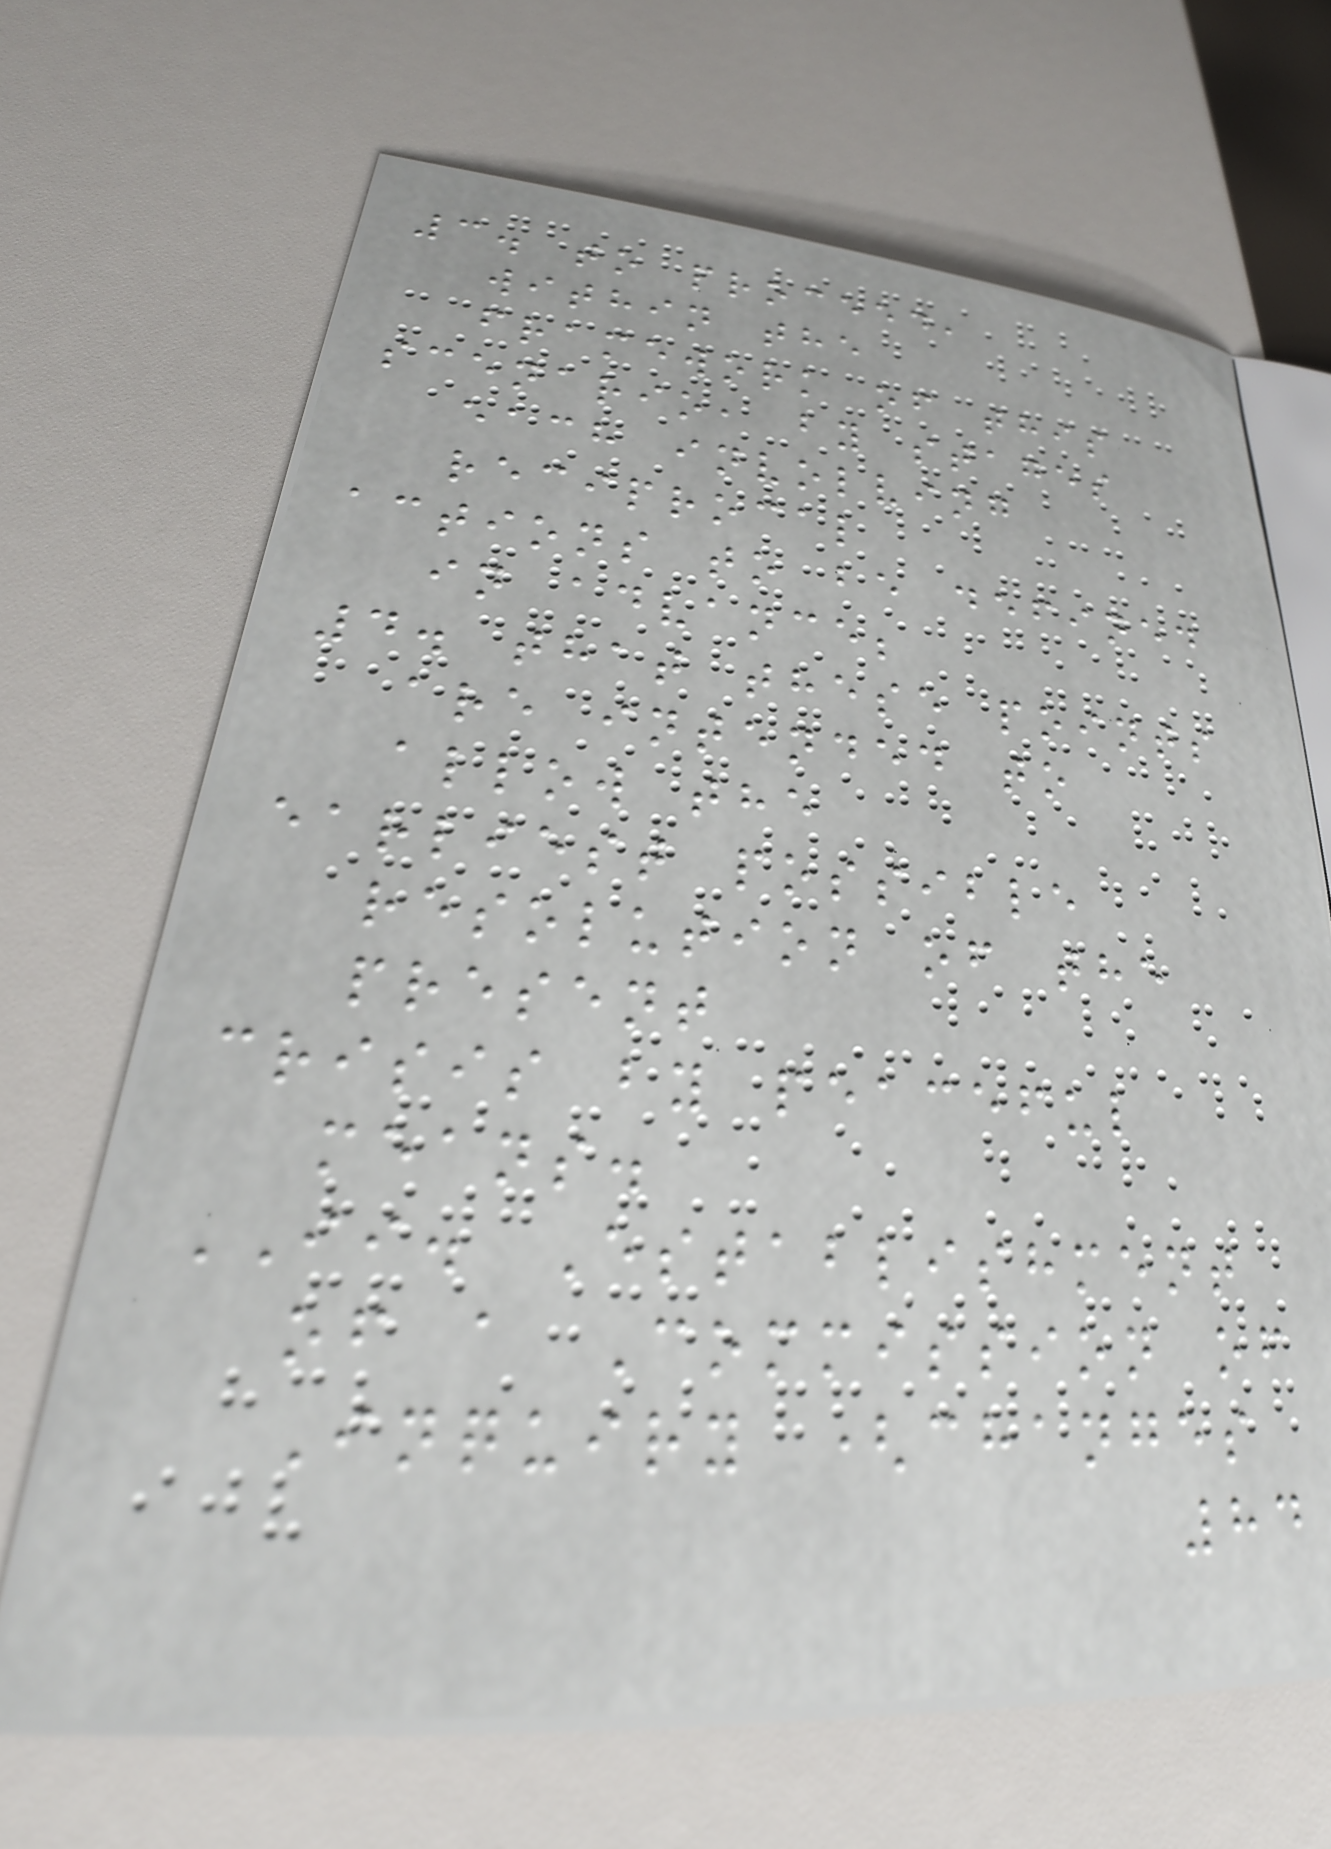3. to proceed,
within the
framework of this
scenario, by stages
each involving
reciprocal
actions to be defined
in advance;
4. that these points
are intended to
allow the
earliest possible
resolution of the
present
crisis by peaceful
means.
II. Establishment
of a Commission of
Inquiry (changes
84
